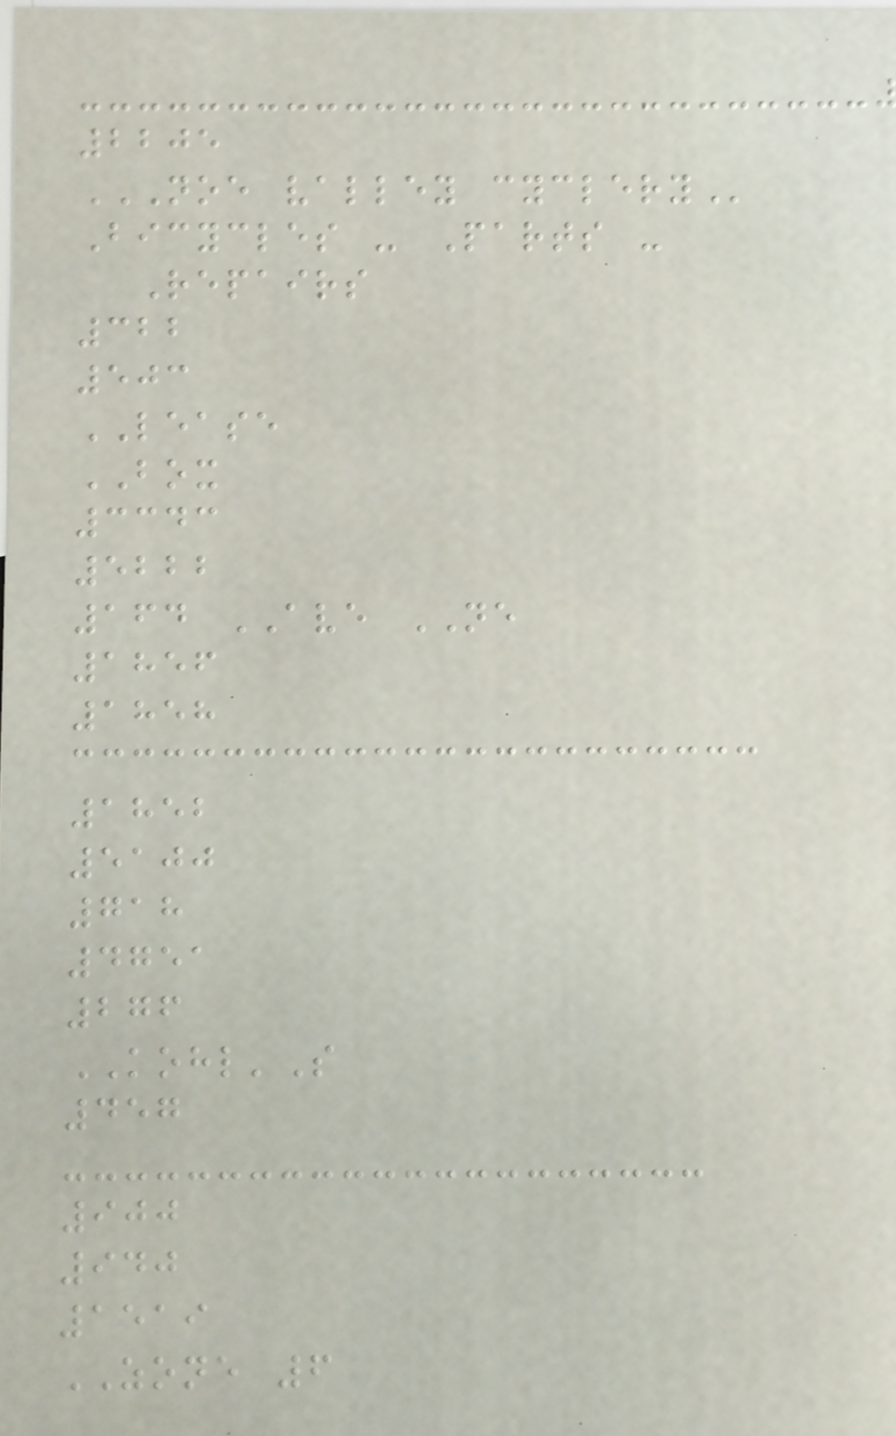2205
NOE VALLEY CYCLERY
Bicycles - Parts -
Repairs
322
503
LEASE
BOX
3343
5222
164 AVE NE
1856
1858
1852
5100
718
4751
276
KOHL'S
457
900
940
1519
ZONE 6
